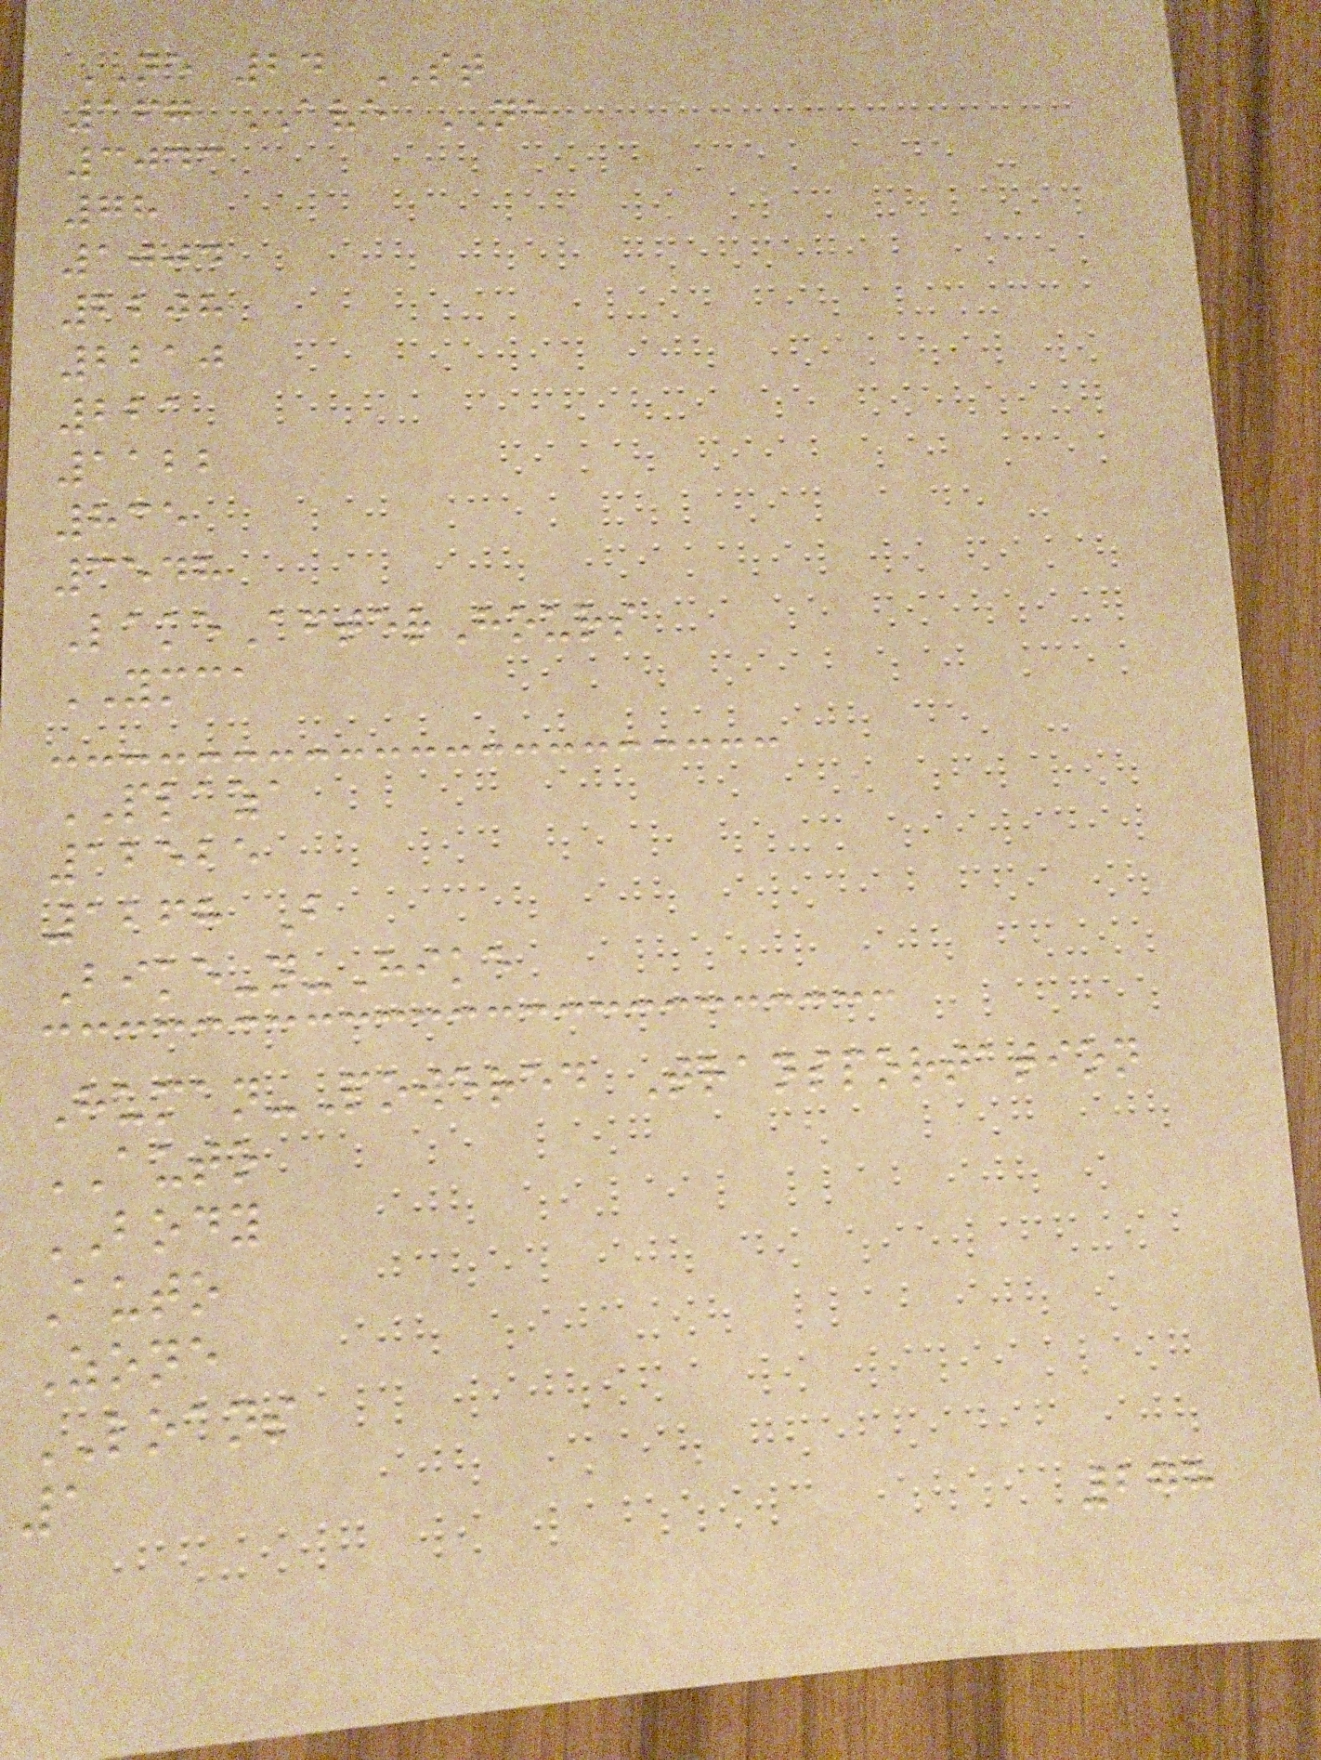NE 24 ST
167 AVE NE
3043
78
1004
2208
2210
221
1122
835
3548
LakeAfterHours
YMCA
PLAZA
12525
1268 B
Bike-n-Hike
Human-Powered Transportation
AUTO
BODY
Auto
Zone
LOANS
1
278
